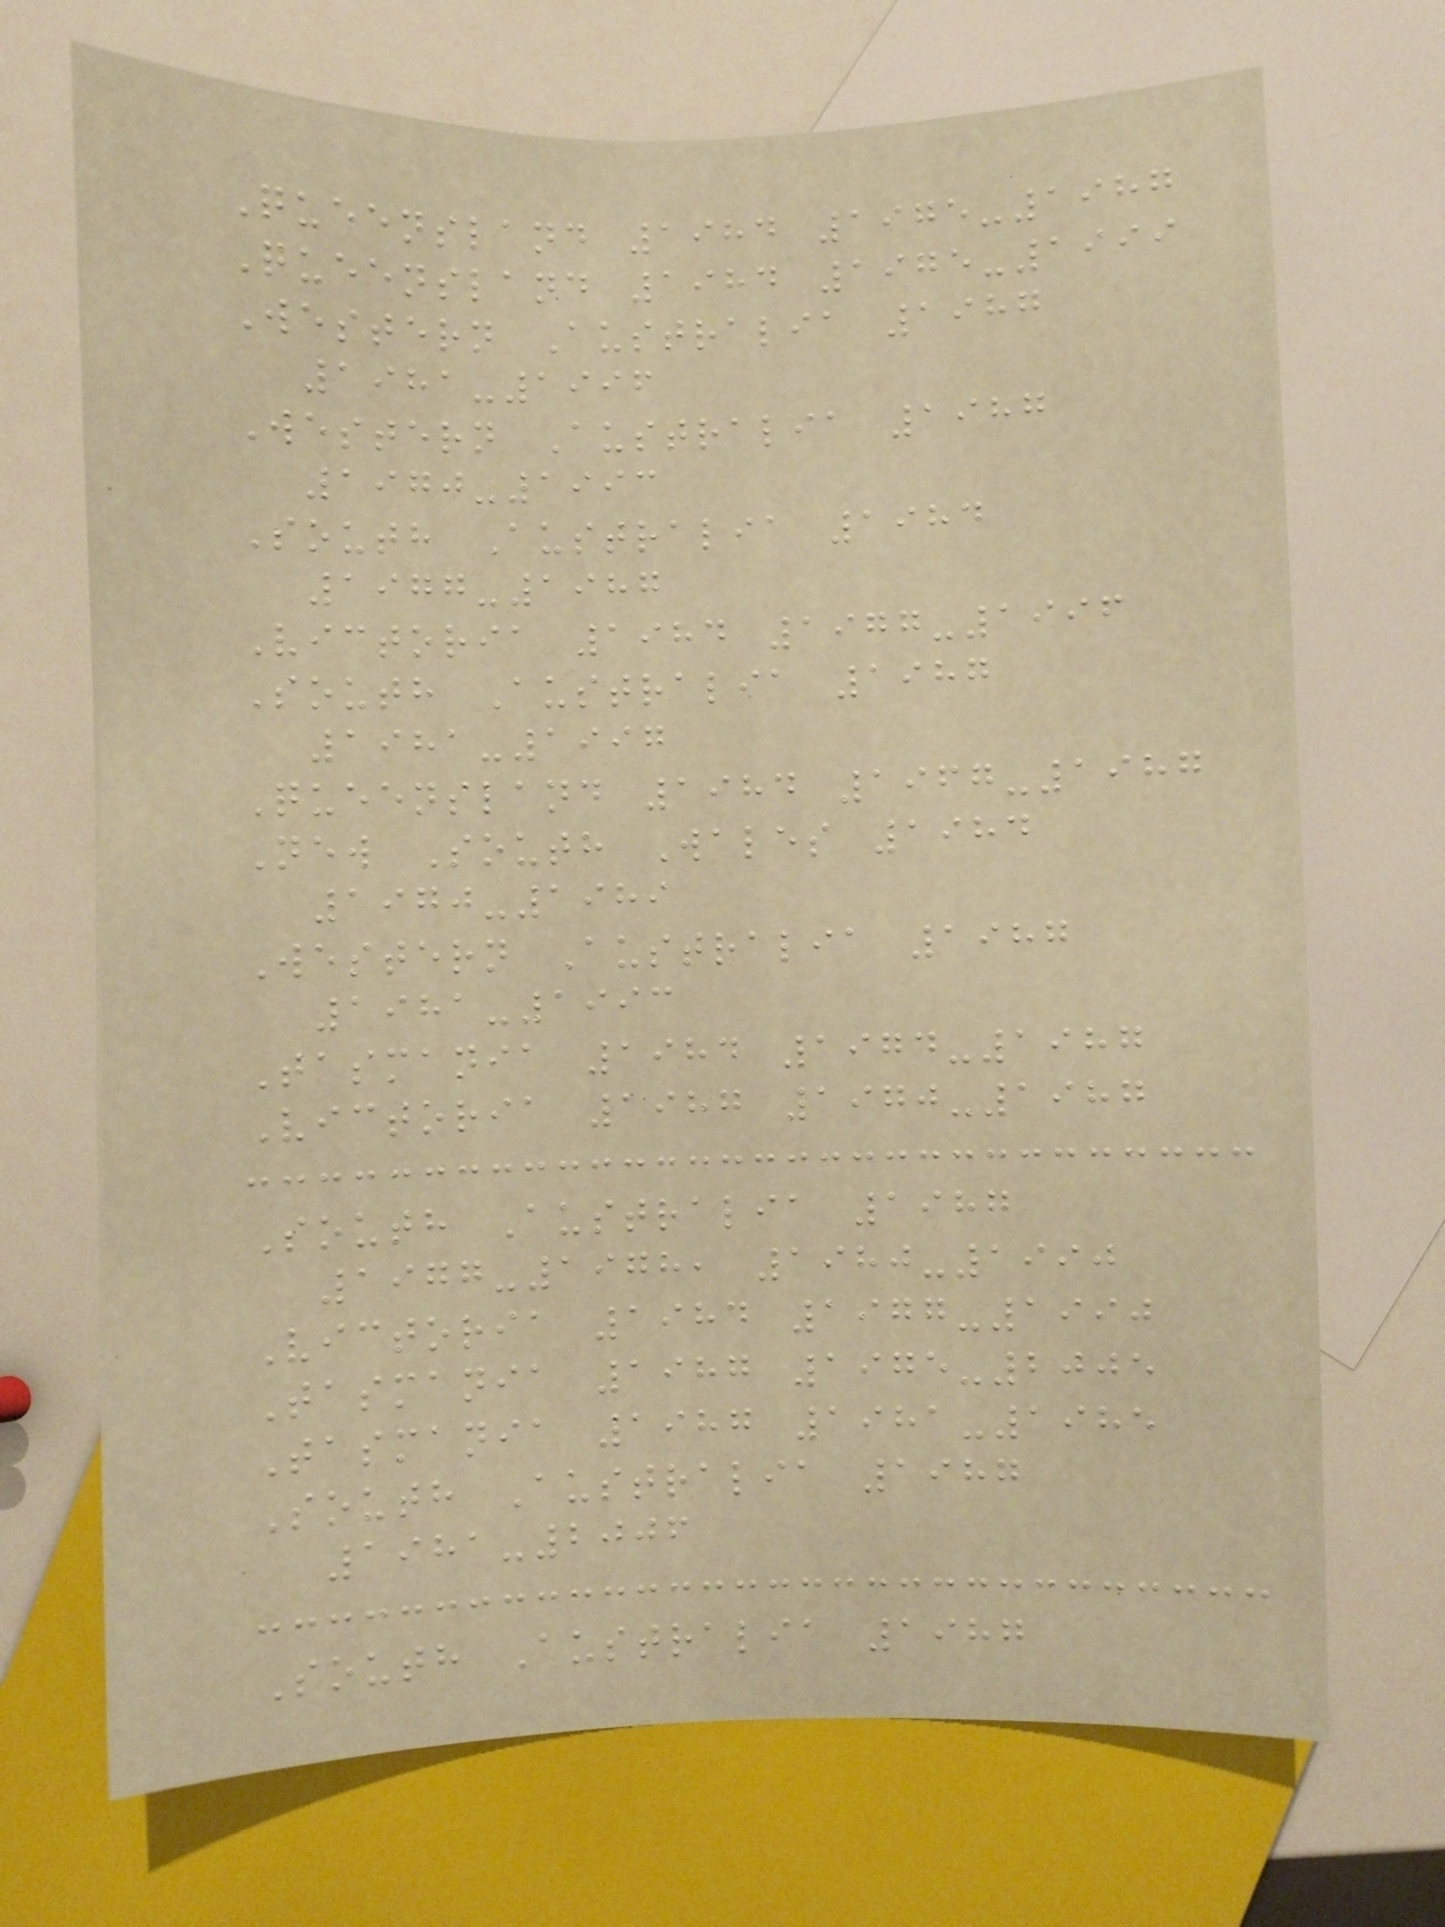Queensland 1984 1975-1987
Queensland 1984 1975-1999
Western Australia 1987
1981-1996
Western Australia 1987
1970-1993
South Australia 1984
1977-1987
Victoria 1984 1977-1996
South Australia 1987
1981-1997
Queensland 1984 1967-1987
New South Wales 1984
1970-1989
Western Australia 1987
1981-1993
Tasmania 1984 1974-1987
Victoria 1987 1970-1987
South Australia 1987
1977-1978, 1980-1990
Victoria 1984 1977-1990
Tasmania 1987 1975-2005
Tasmania 1987 1981-1985
South Australia 1987
1981-2006
South Australia 1987
